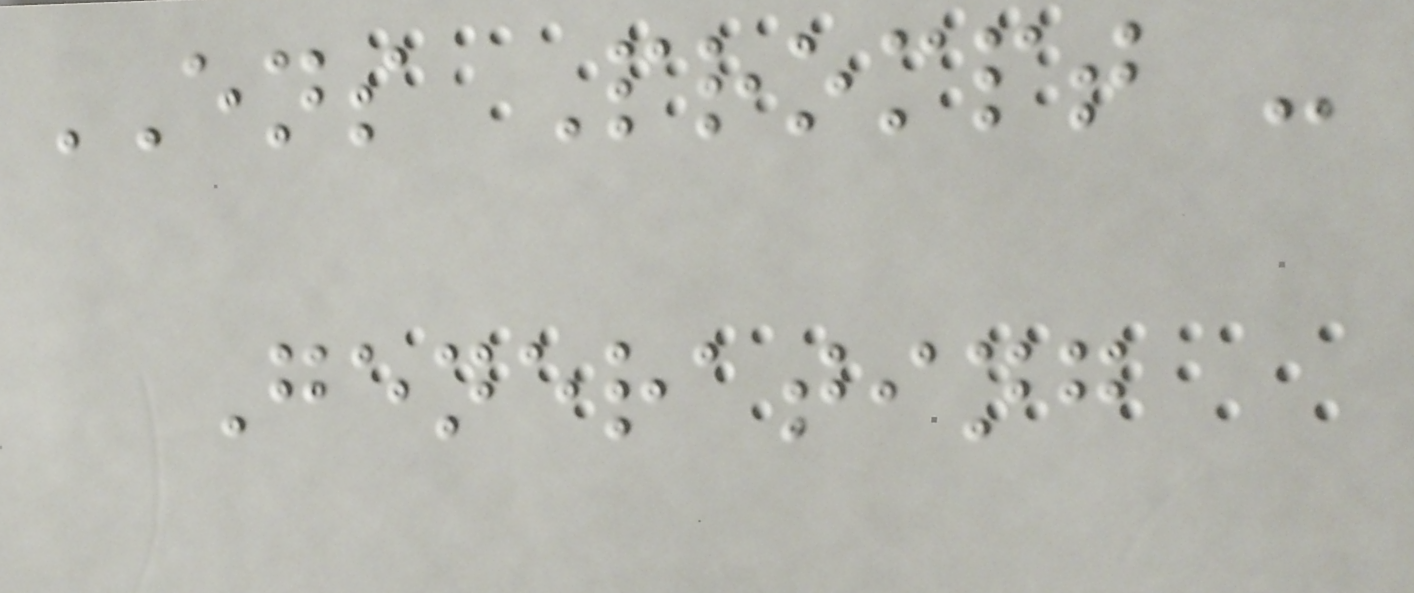ENS Prompt -
Generating
